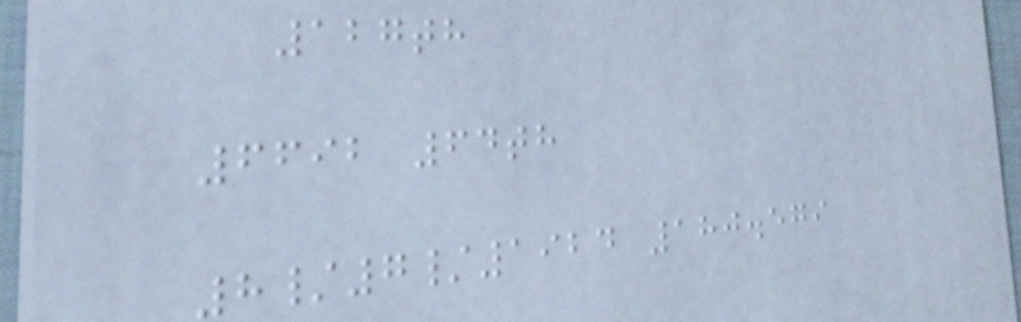127th
6692 64th
8/7/1924 180.579
